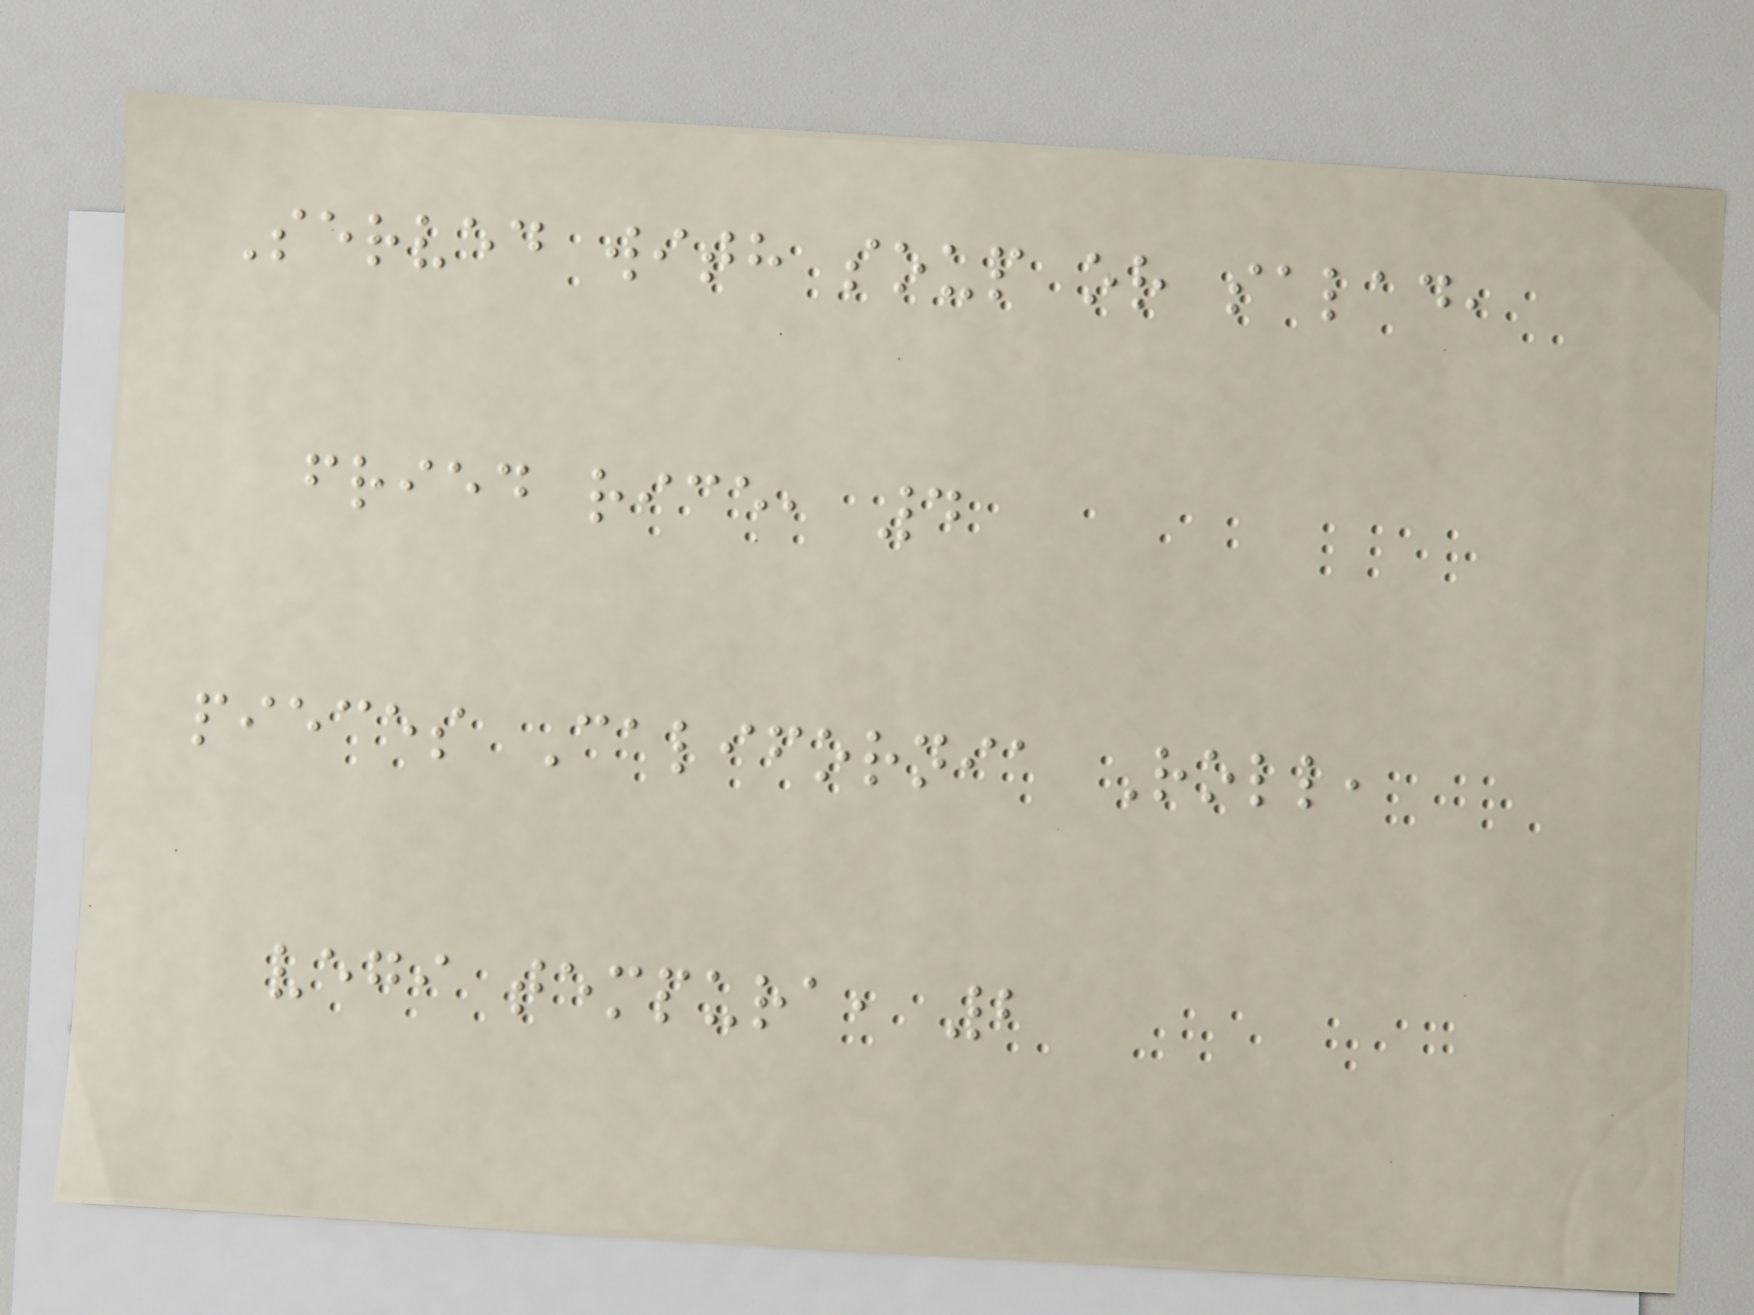Served with soup or salad,
fried rice, 4
pieces California Roll,
vegi tempura, 2
